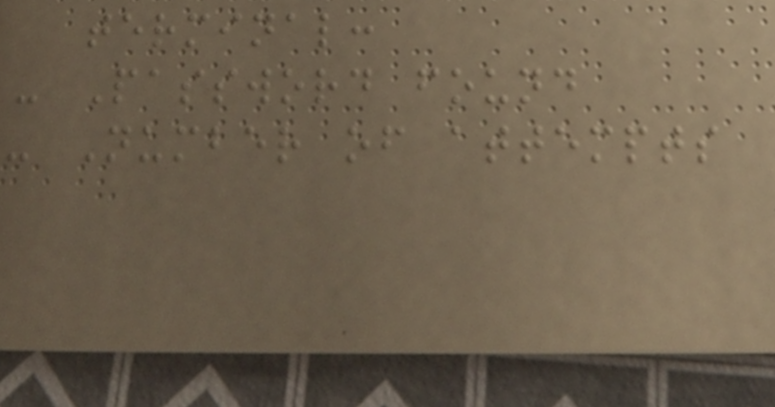terminal:
- Password found
- Number of attempts
